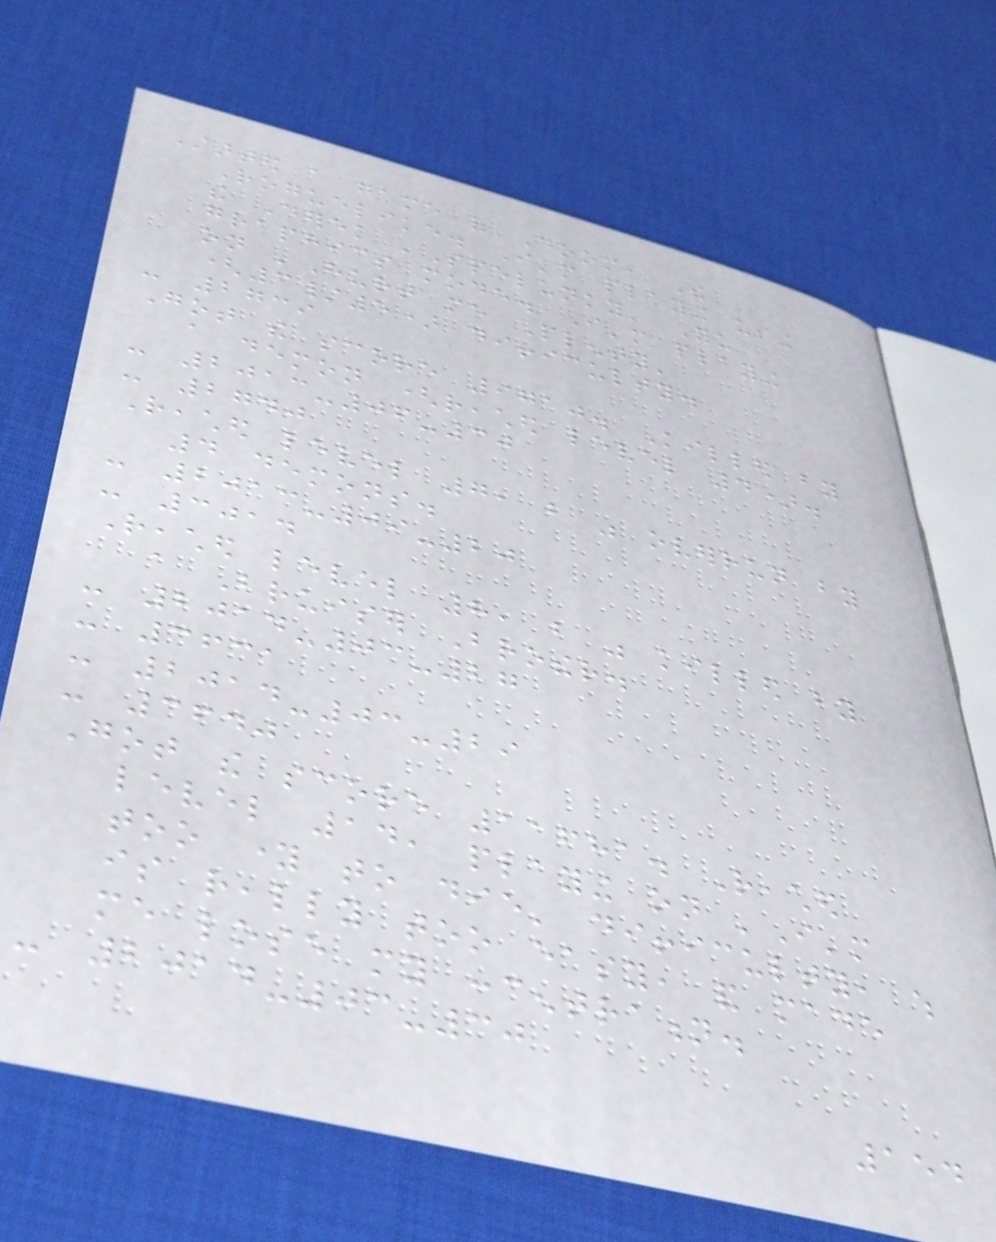Started a game of Doom, The
Roguelike. I'm playing using
the Derek 'Spelunky' Yu
graphics mode. I'm playing
on 'Hurt me Plenty'
(3/5) difficulty.
- 2739
Got the score 9710. Killed by
a demon (reached level 4).
- 2013-06-30
- 2740
Reached level 7, but was overrun by
4 demons.
- 2013-09-20
- 3014
Reached level 8, but was killed by
a Bruiser Brother.
- 2014-03-27
- 3631
- 2014-03-29
- 3640
Got the score 11681. Reached
level 14, playing on 'I'm
too young to die' difficulty, which
is really too easy, and made
me lose my concentration.
- 2014-03-30
154
